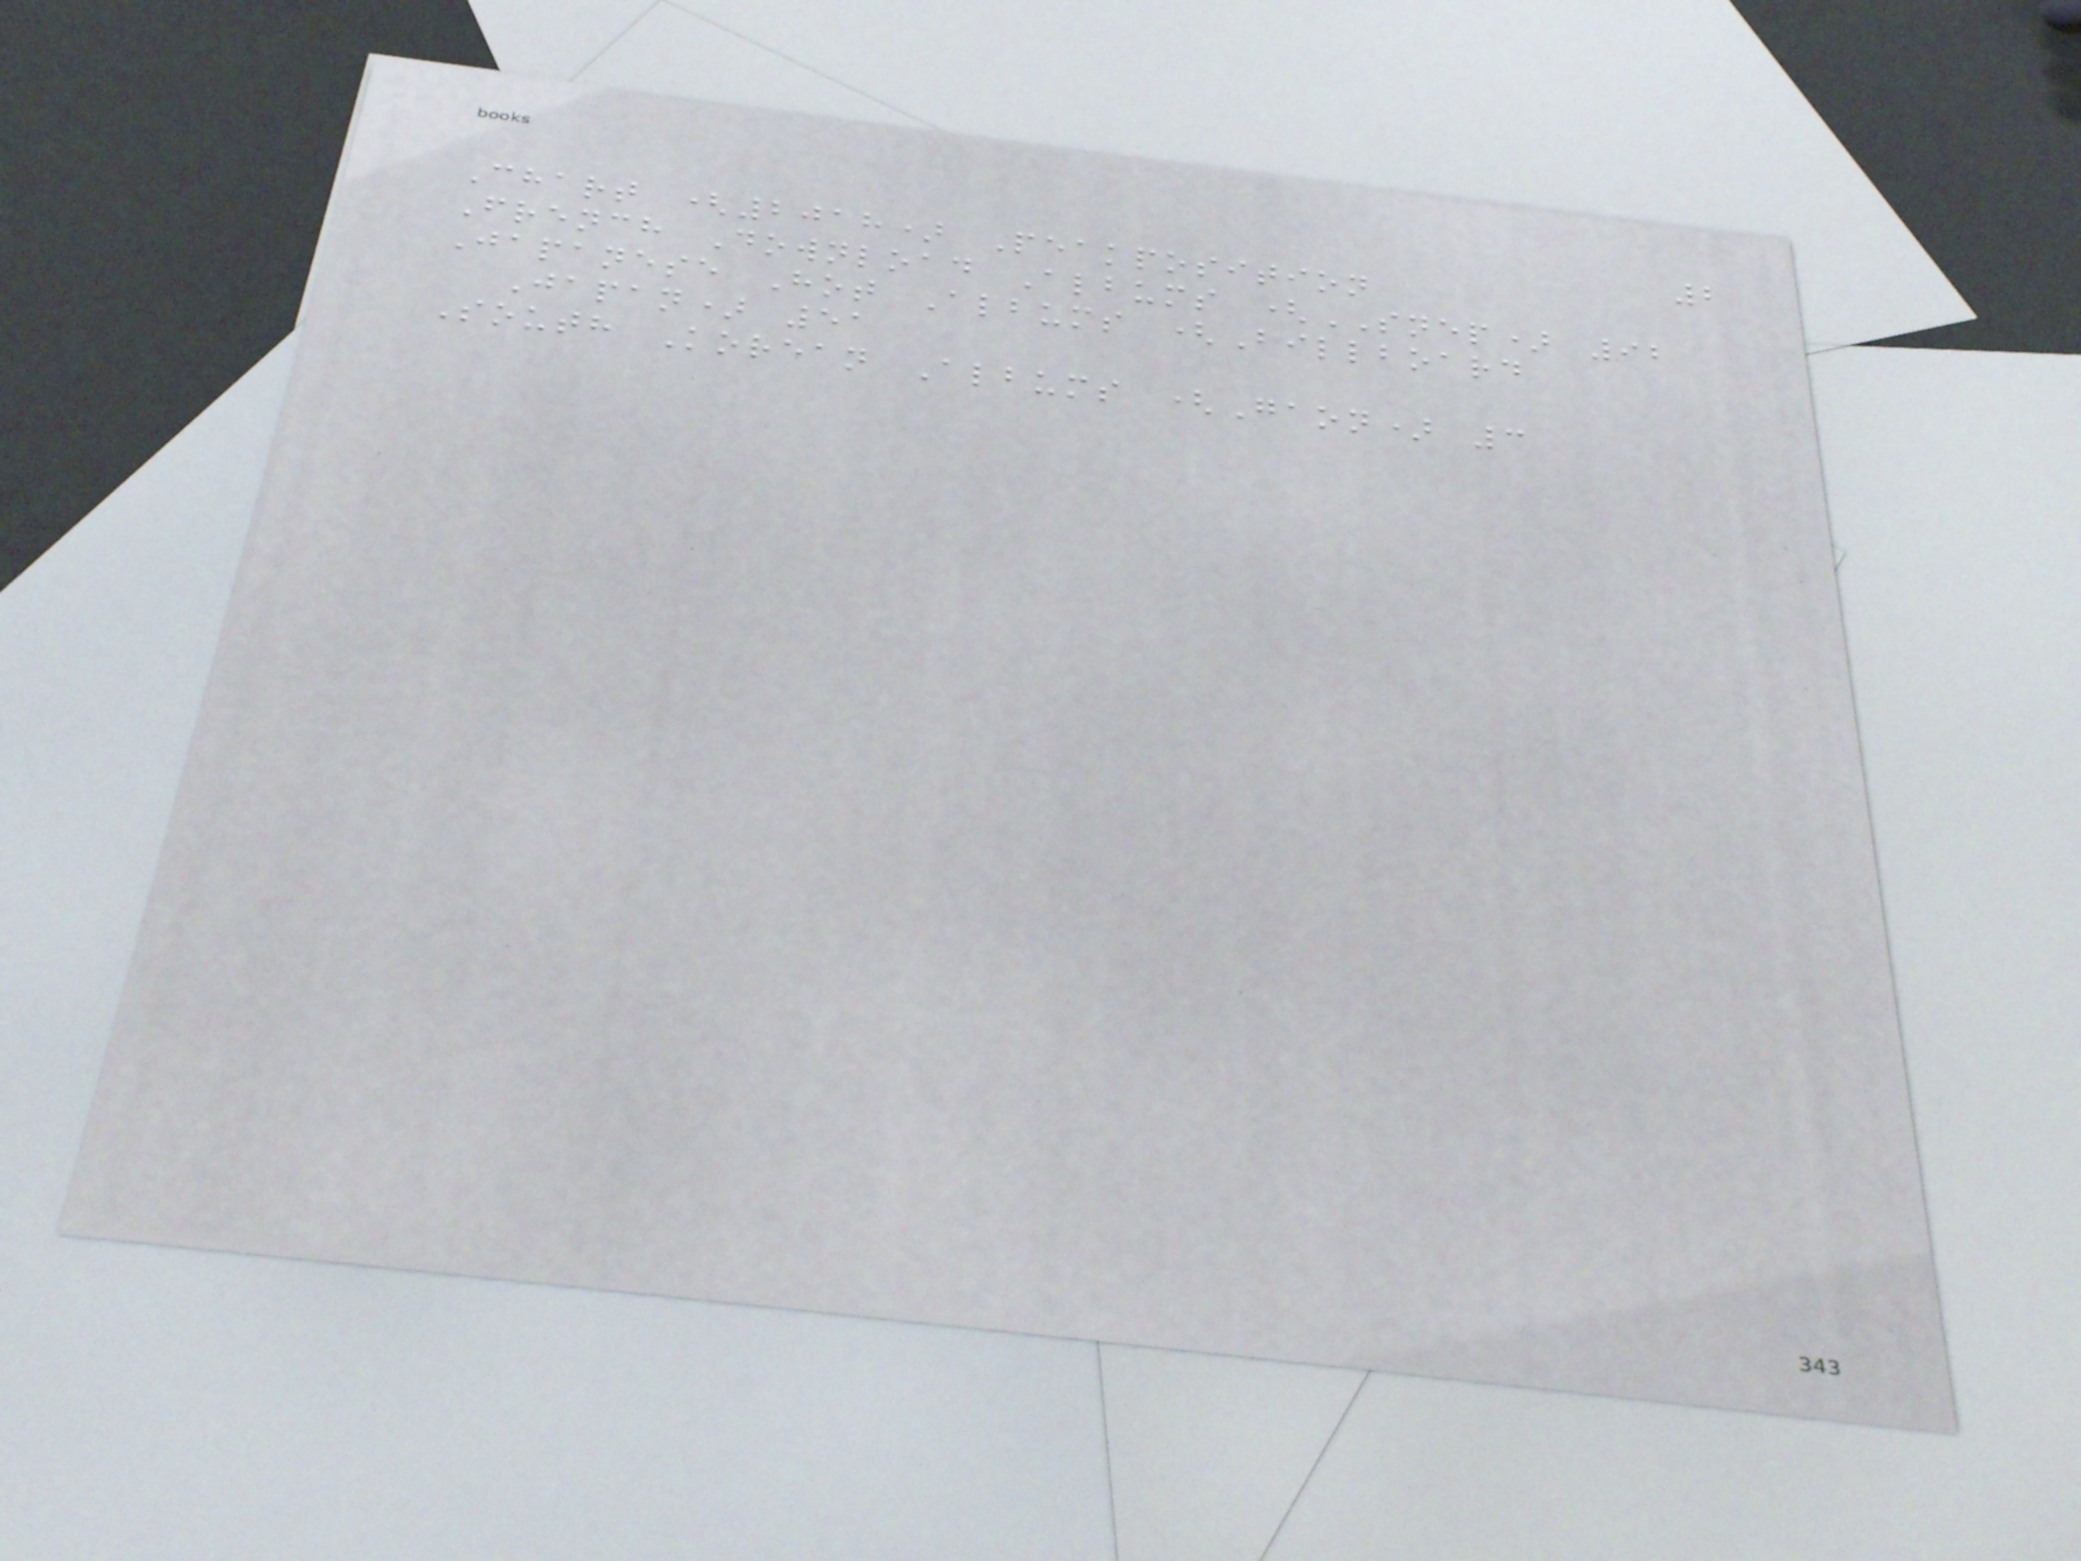2
Chart (2018) Peakposition
French Download Albums (SNEP) 92
Japanese Hot Albums (Billboard
Japan) 51
South Korean Albums (Gaon) 3
